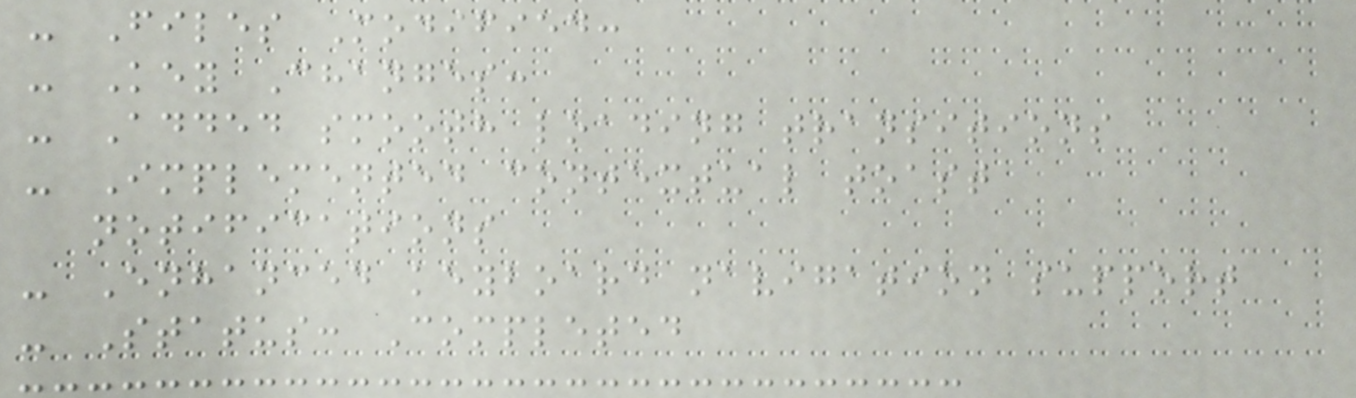- Files Modified:
- Key Changes:
- Added smooth loading transitions
- Implemented contextual toast
notifications
- Enhanced keyboard navigation support
- Status: Completed
